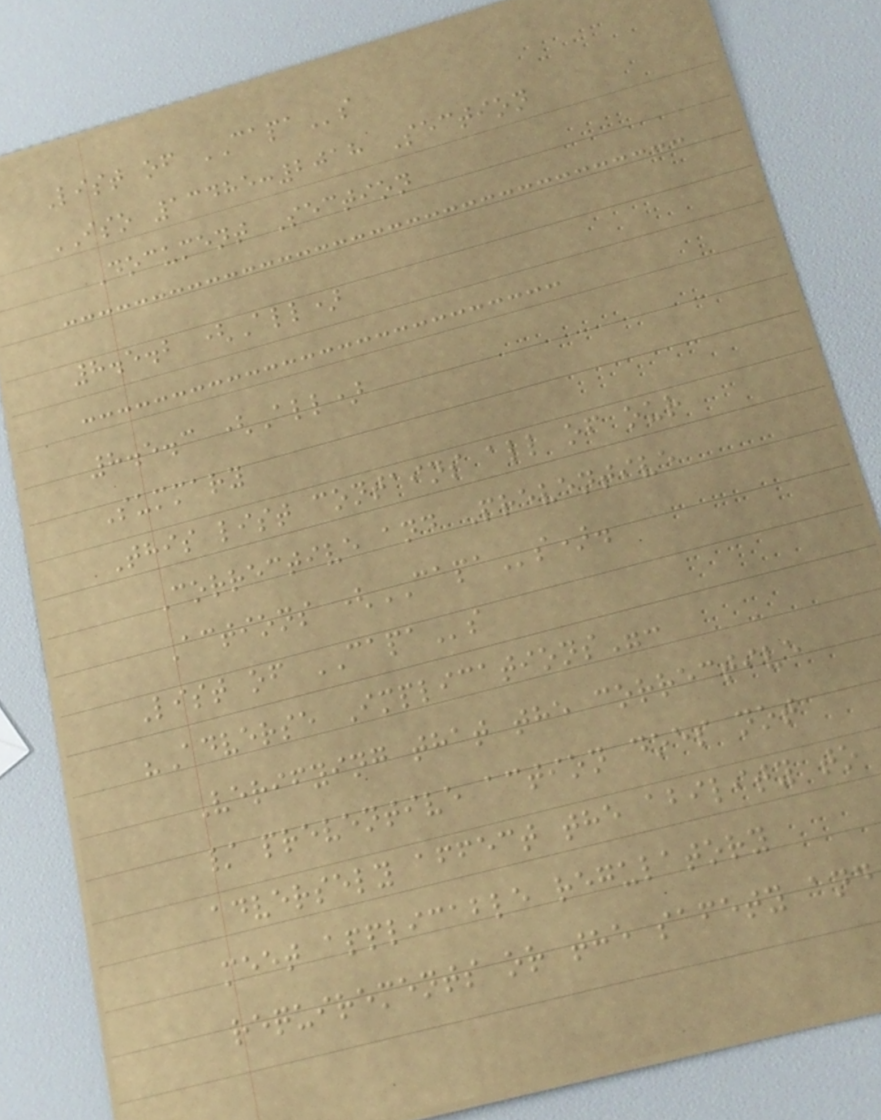List of CAPAs
ISO 13485:2018 Section
Document Section
8.5.2 (All)
8.5.3 (All)
Summary
This list contains all of our
Corrective and Preventive
Actions (CAPAs).
List of CAPAs
"Adverse Implications":
Verifying that the corrective
/ preventive action does not
adversely affect the ability to
meet applicable regulatory
requirements or the safety and
